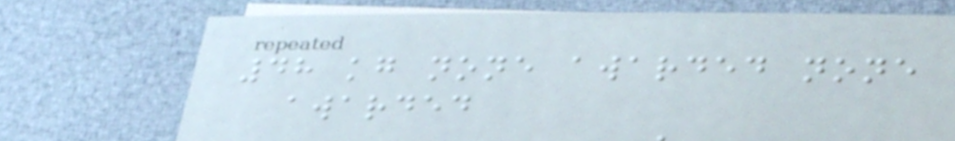48 kg none awarded none
awarded
